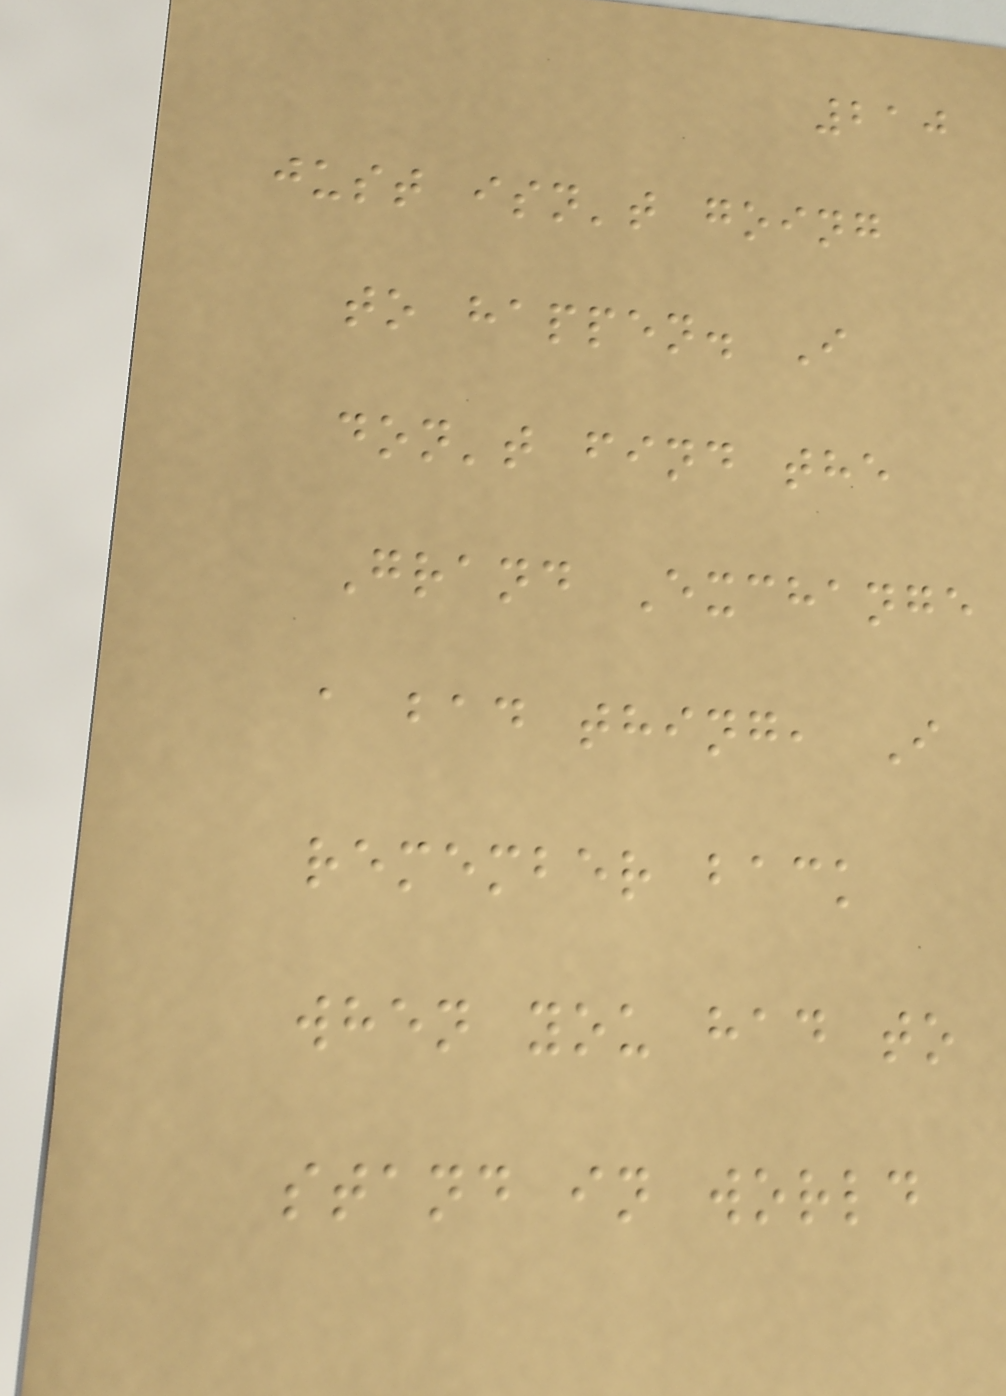210
just isn't going
to happen. I
don't find the
Grand Exchange
a bad thing, I
remember back
when you had to
stand in world
